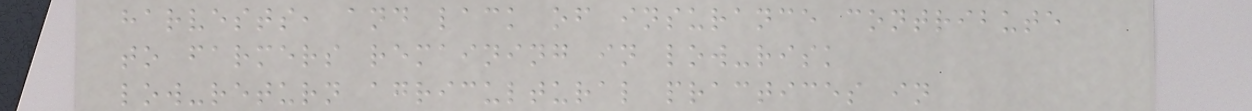harvests, and lack of insurance contribute
to farmers remaining in low-risk
low-return agricultural practices in
